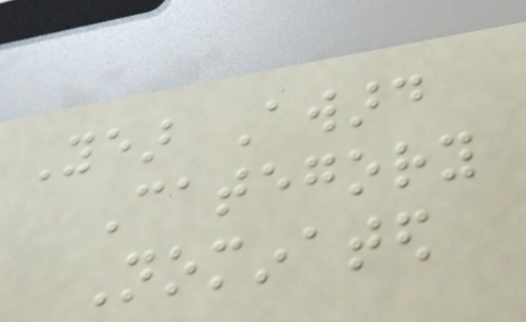Year Award
Category
Nominated
